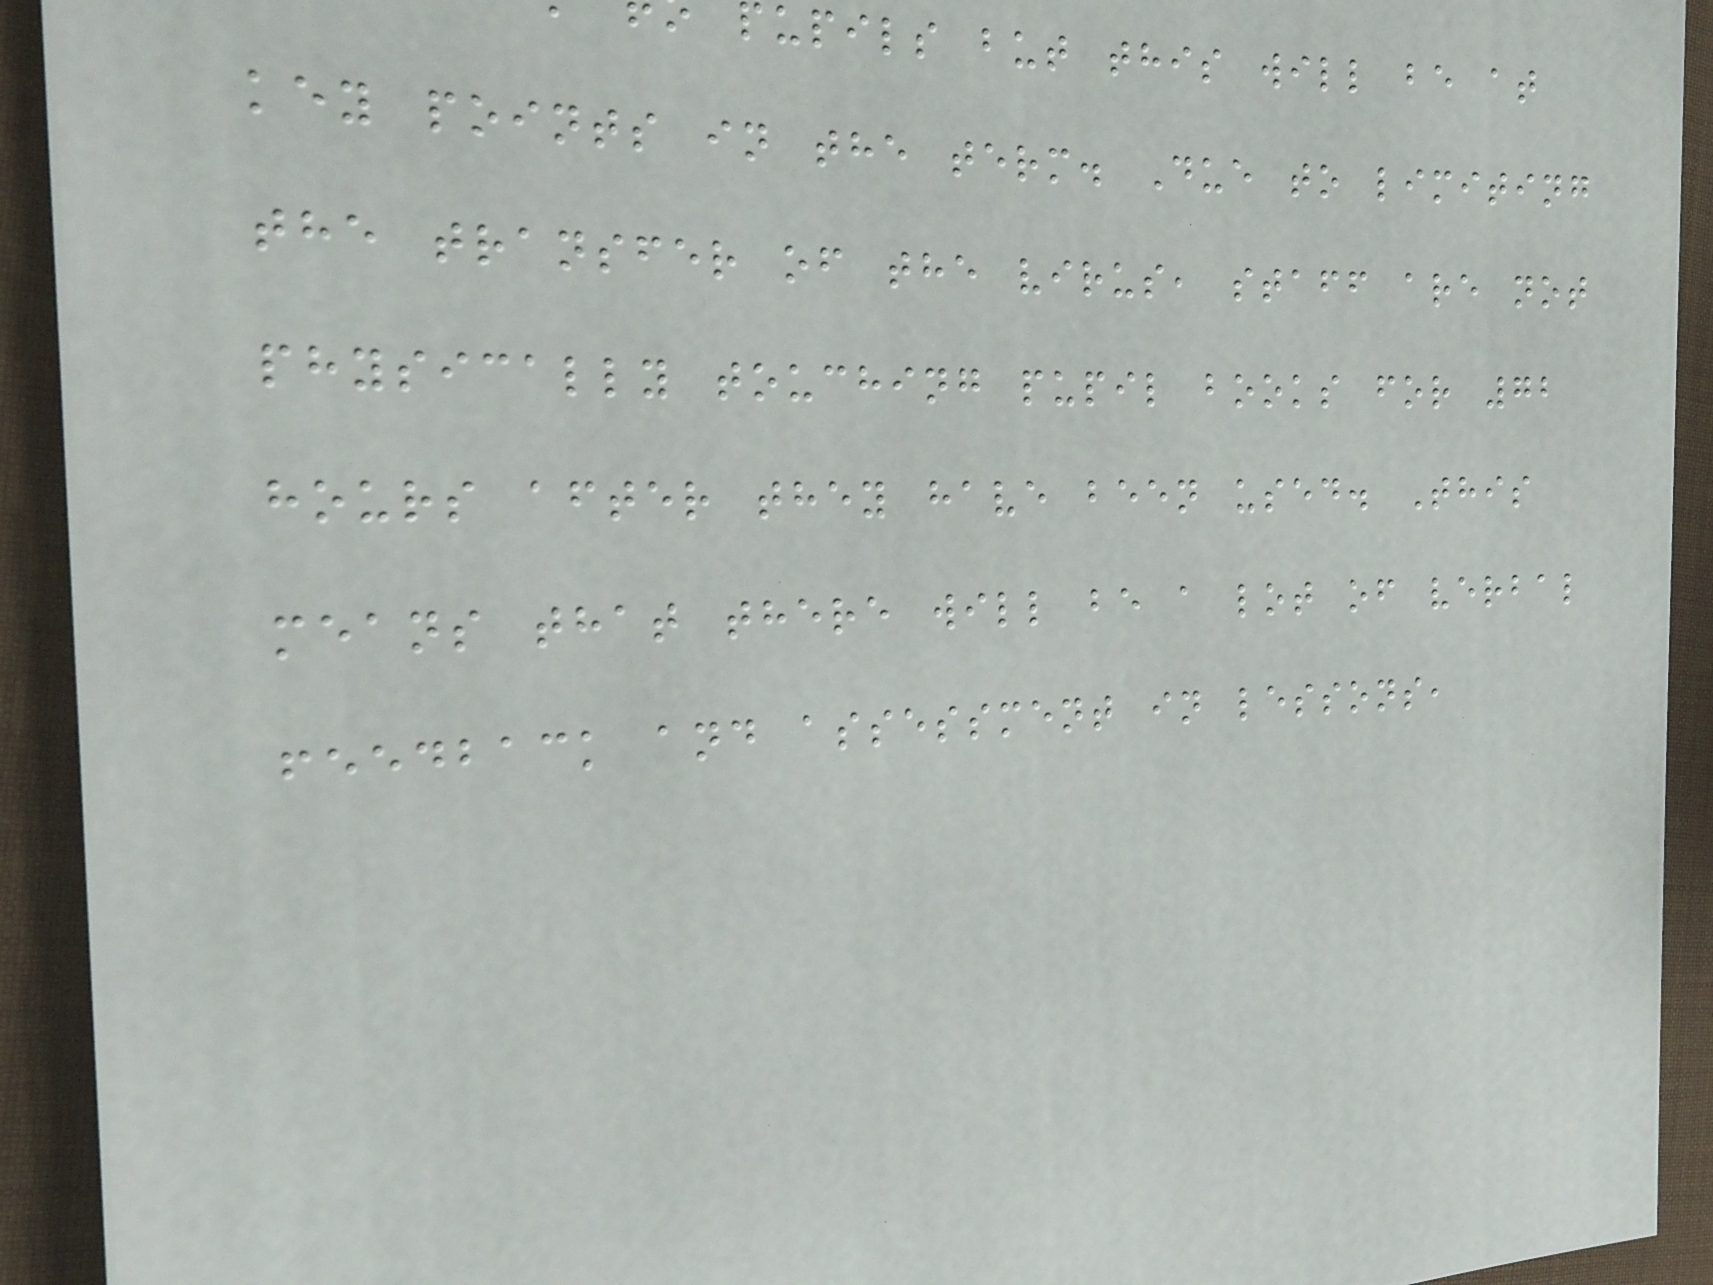upils but this will be at
key points in the term. Due to limiting
the transfer of the virus, staff are not
physically touching pupil books for 72
hours after they have been used. This
means that there will be a lot of verbal
feedback and assessment in lessons,
